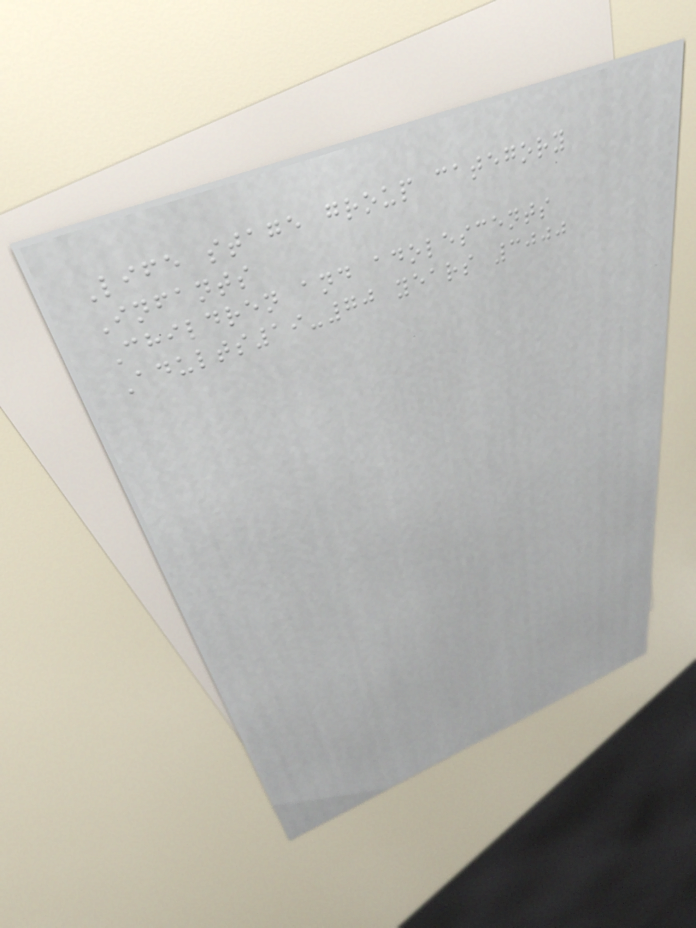Life stage group category
Infants
Children and adolescents
Adults19-70 years 3000
